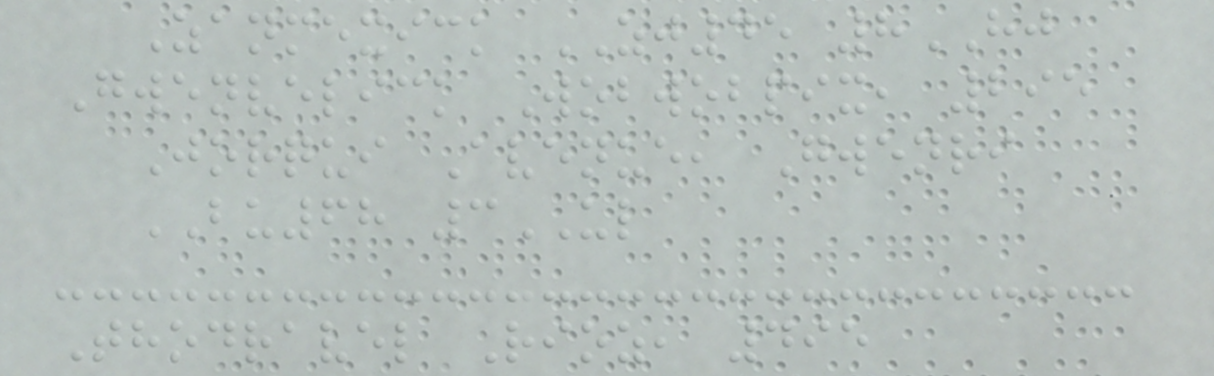Zanmexick ZJ45 8HJ
Gwenvelick Wobwobpix, 295
Jorqui Avenue, Gwenri
BU68 3UL
Thodravel Rioz, 495
